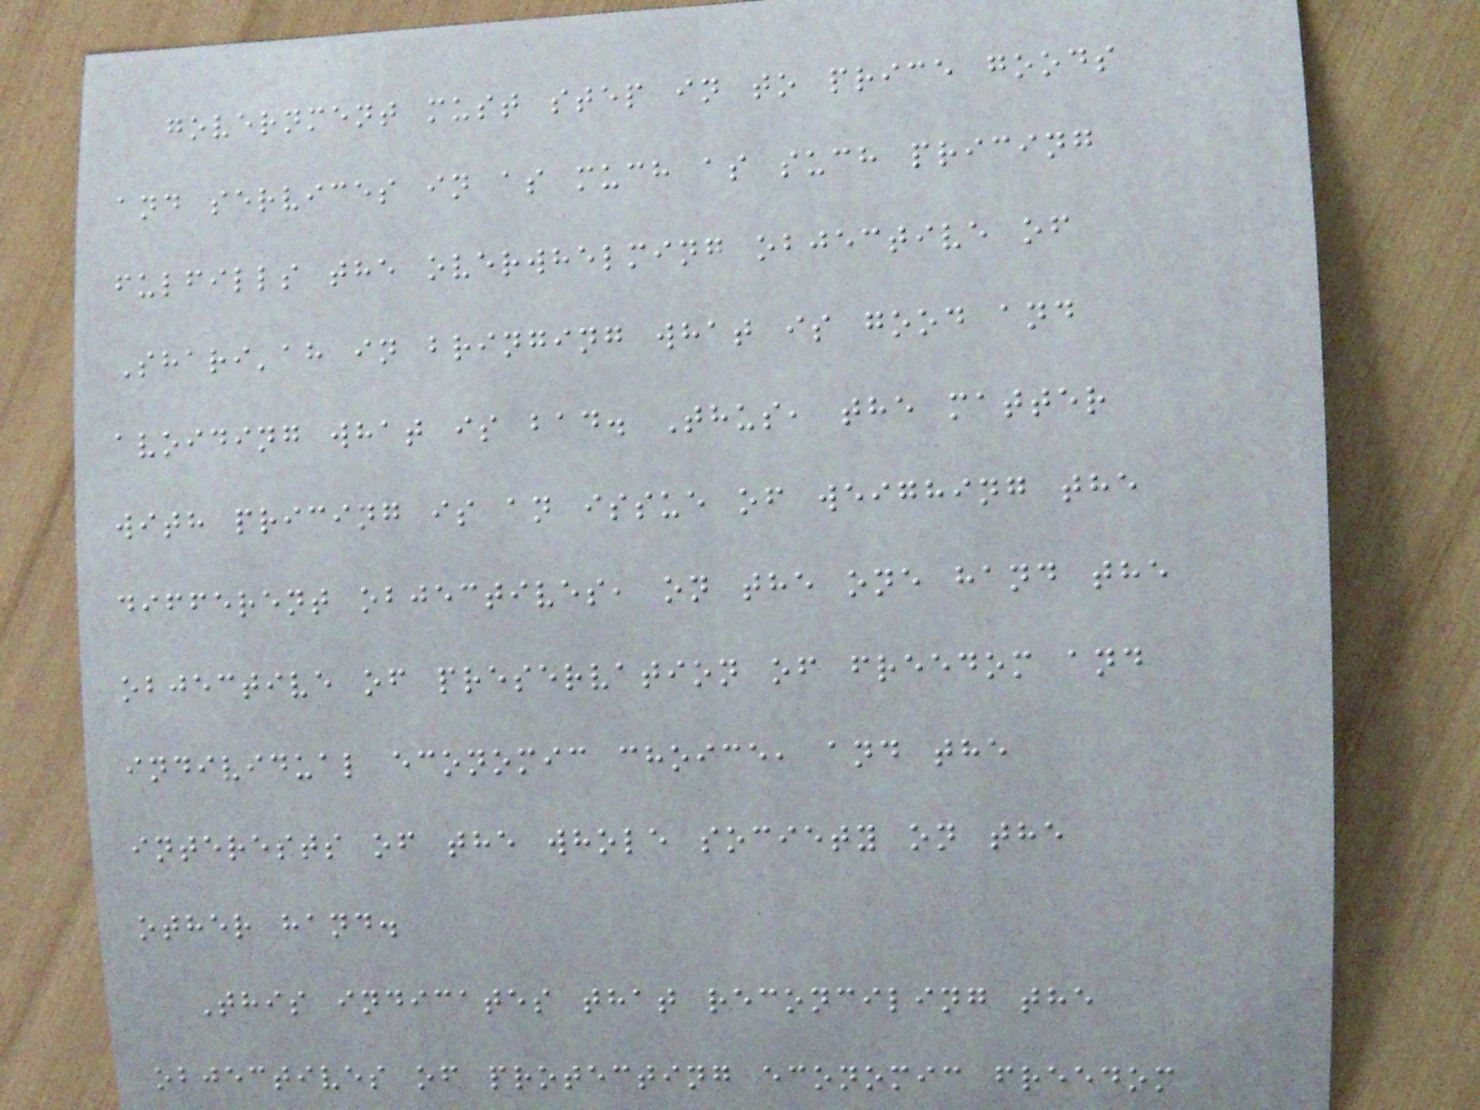government must step in to price goods
and services in as much as such pricing
fulfills the overwhelming objective of
Shari'ah in bringing what is good and
avoiding what is bad. Thus, the matter
with pricing is an issue of weighing the
different objectives, on the one hand the
objective of preservation of freedom and
individual economic choice, and the
interests of the whole society on the
other hand.
This indicates that reconciling the
objectives of protecting economic freedom
